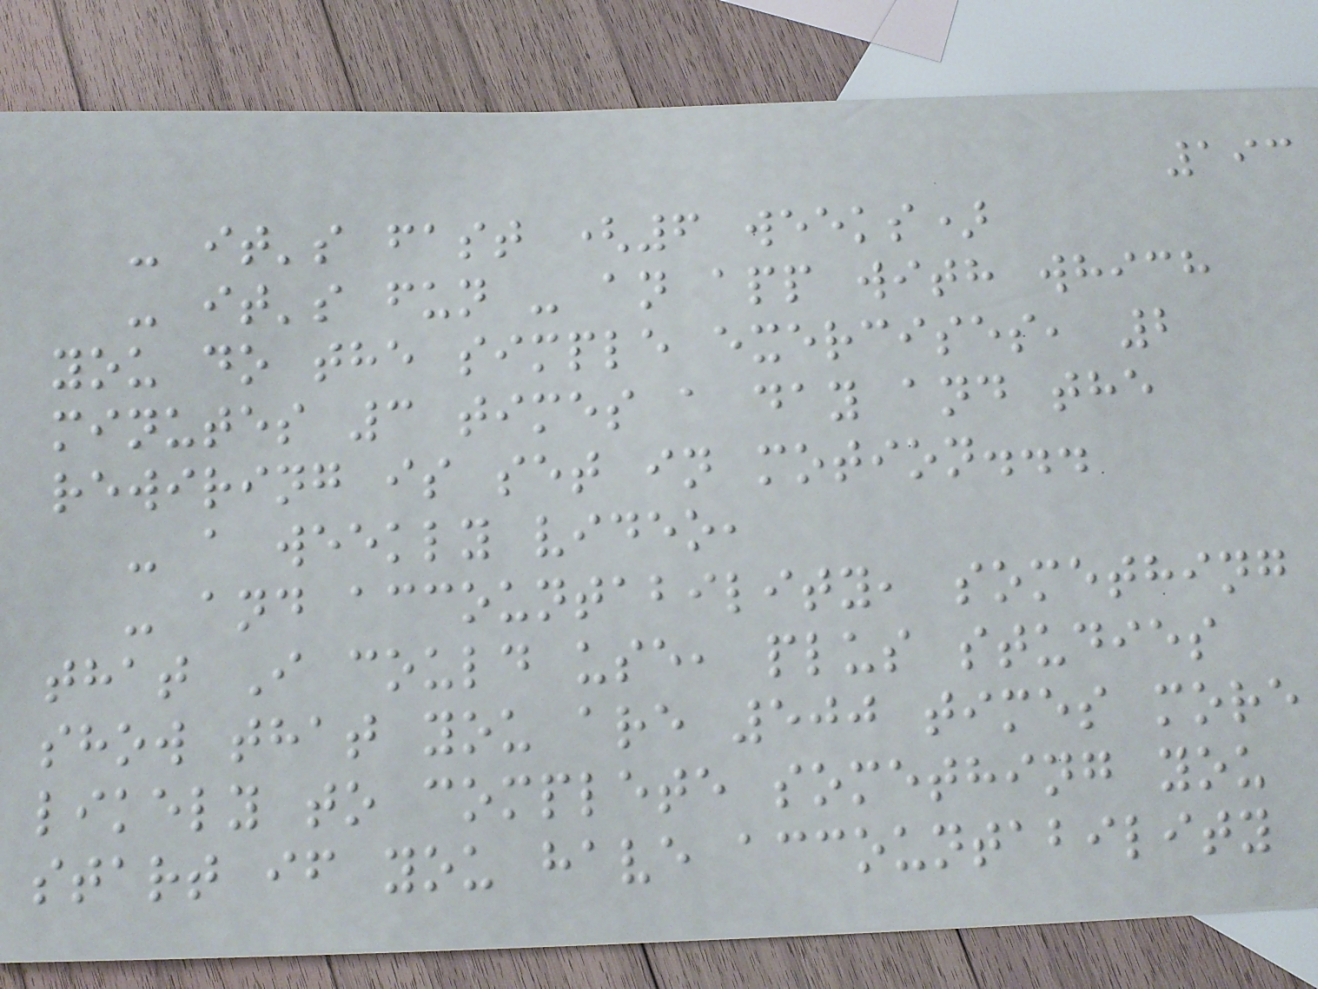193
- it's fast (6 weeks)
- it's fun - an app with which
you do the simple exercises, 2
minutes 3 times a day and the
rewiring is set in motion...
- a weekly video,
- and accountability, something
that I could use, plus studies
show that you are 500 times more
likely to complete something you
start if you have accountability
